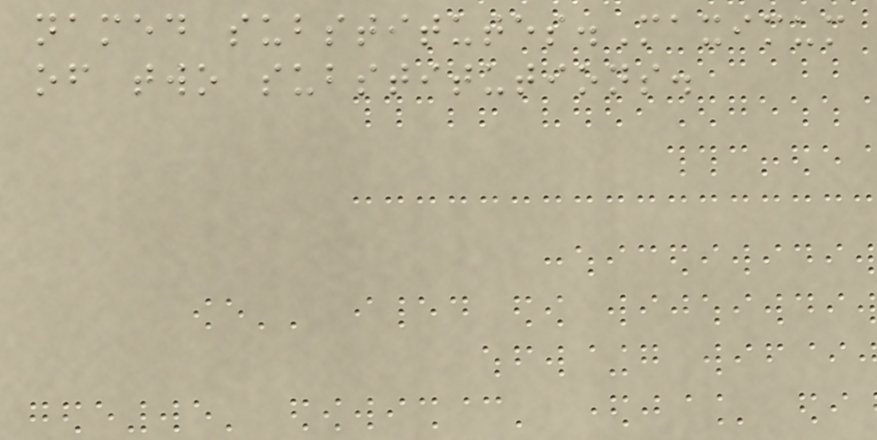named substitutes.Maximum
of two substitutions.
